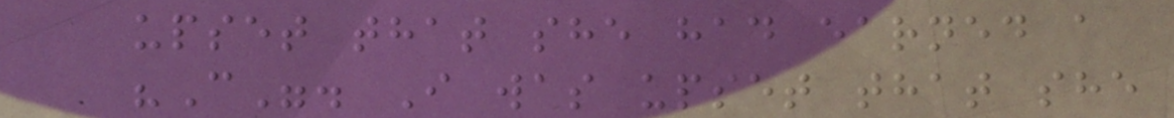upset that she had earned a
"C". I was upset that she
